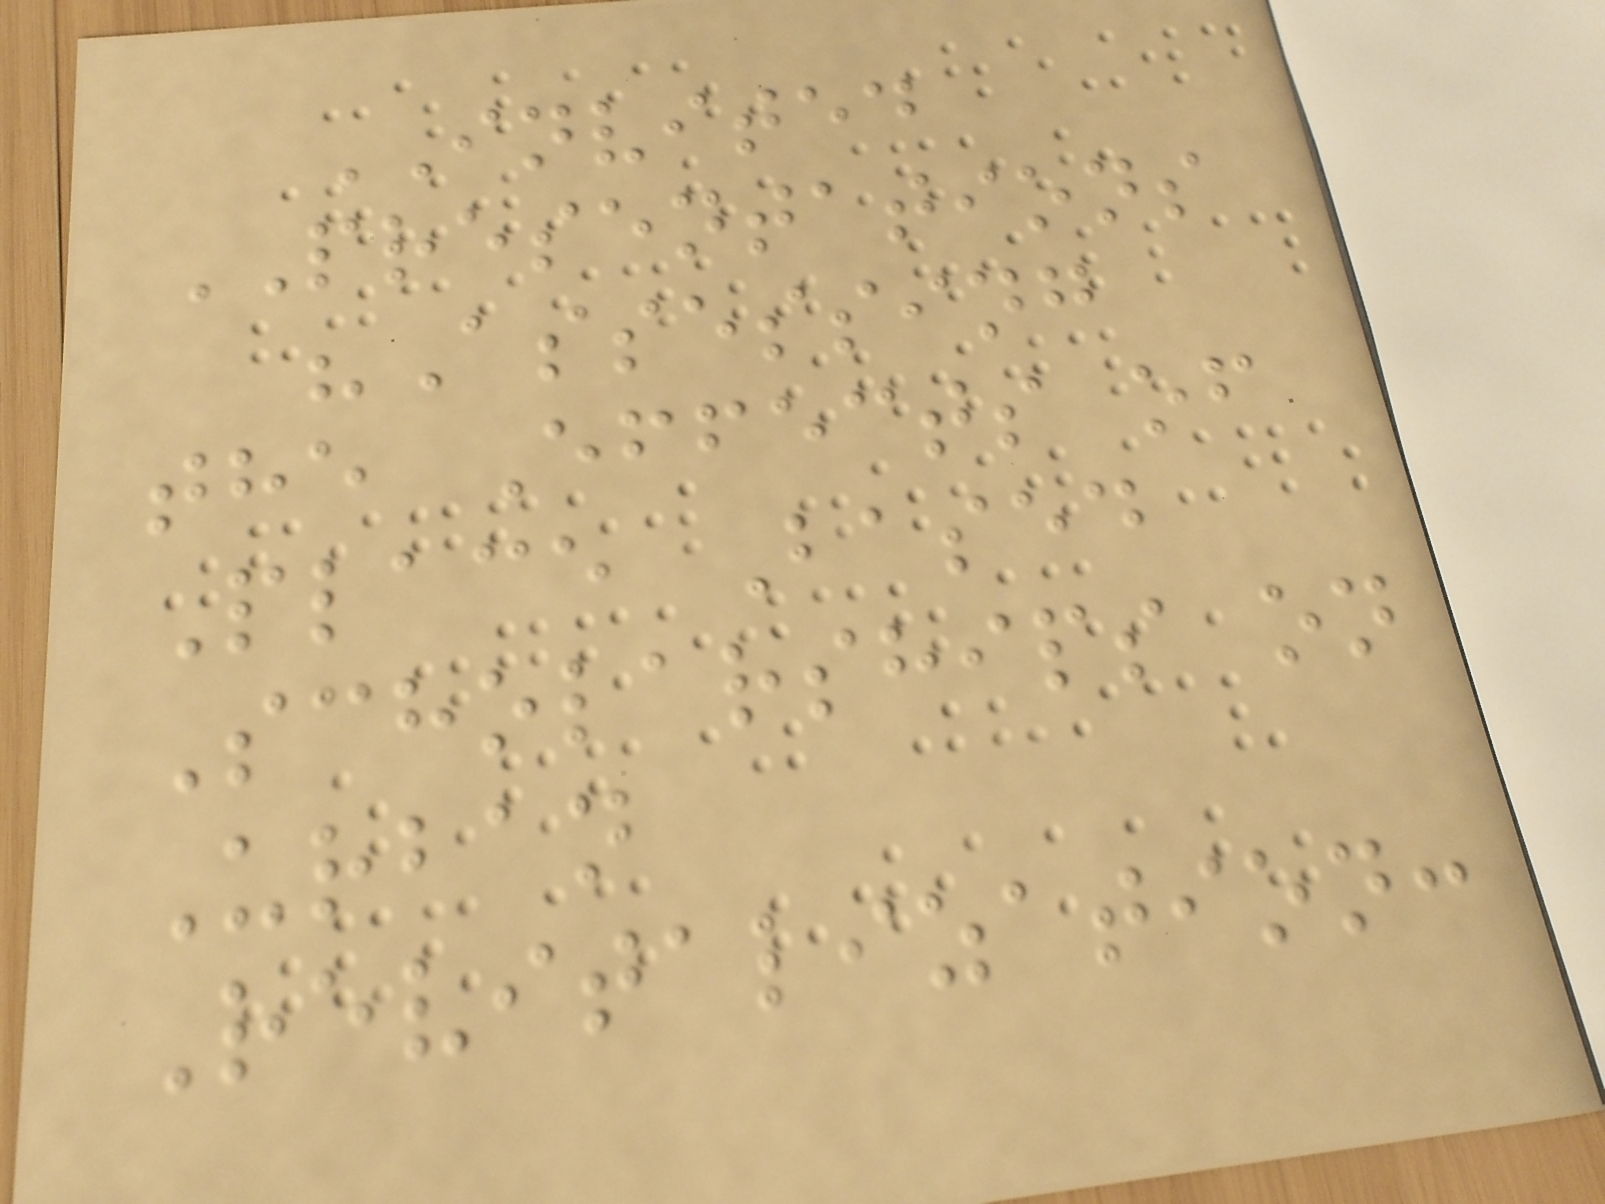INVITED
PRESENTATIONS
"Assessing
the Effects of
Place Based
Scholarships on
Urban
Revitalization:
